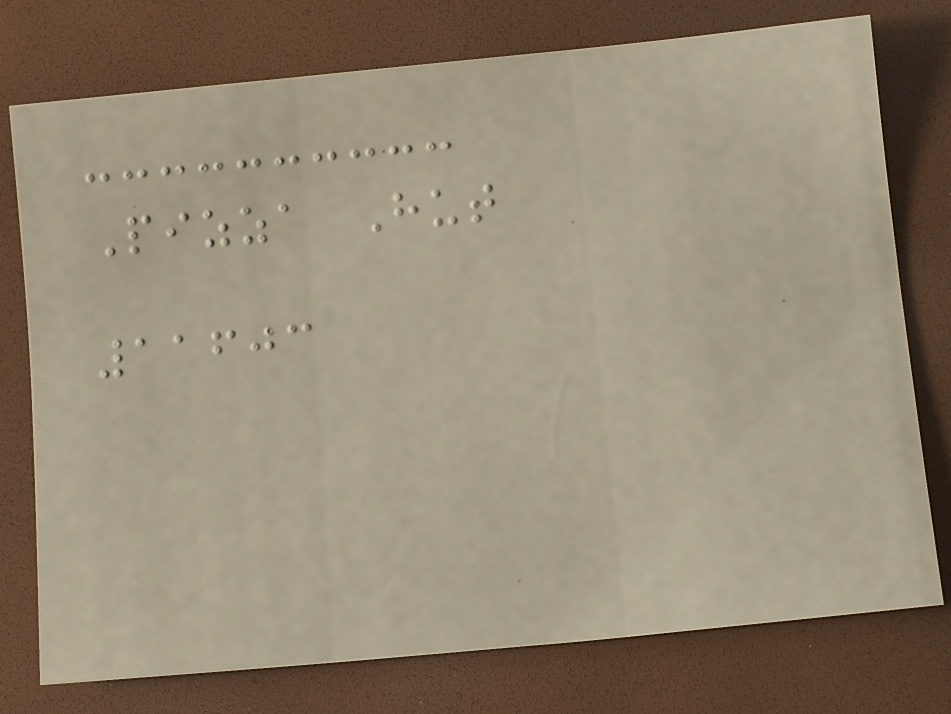Pizza Hut
11603
